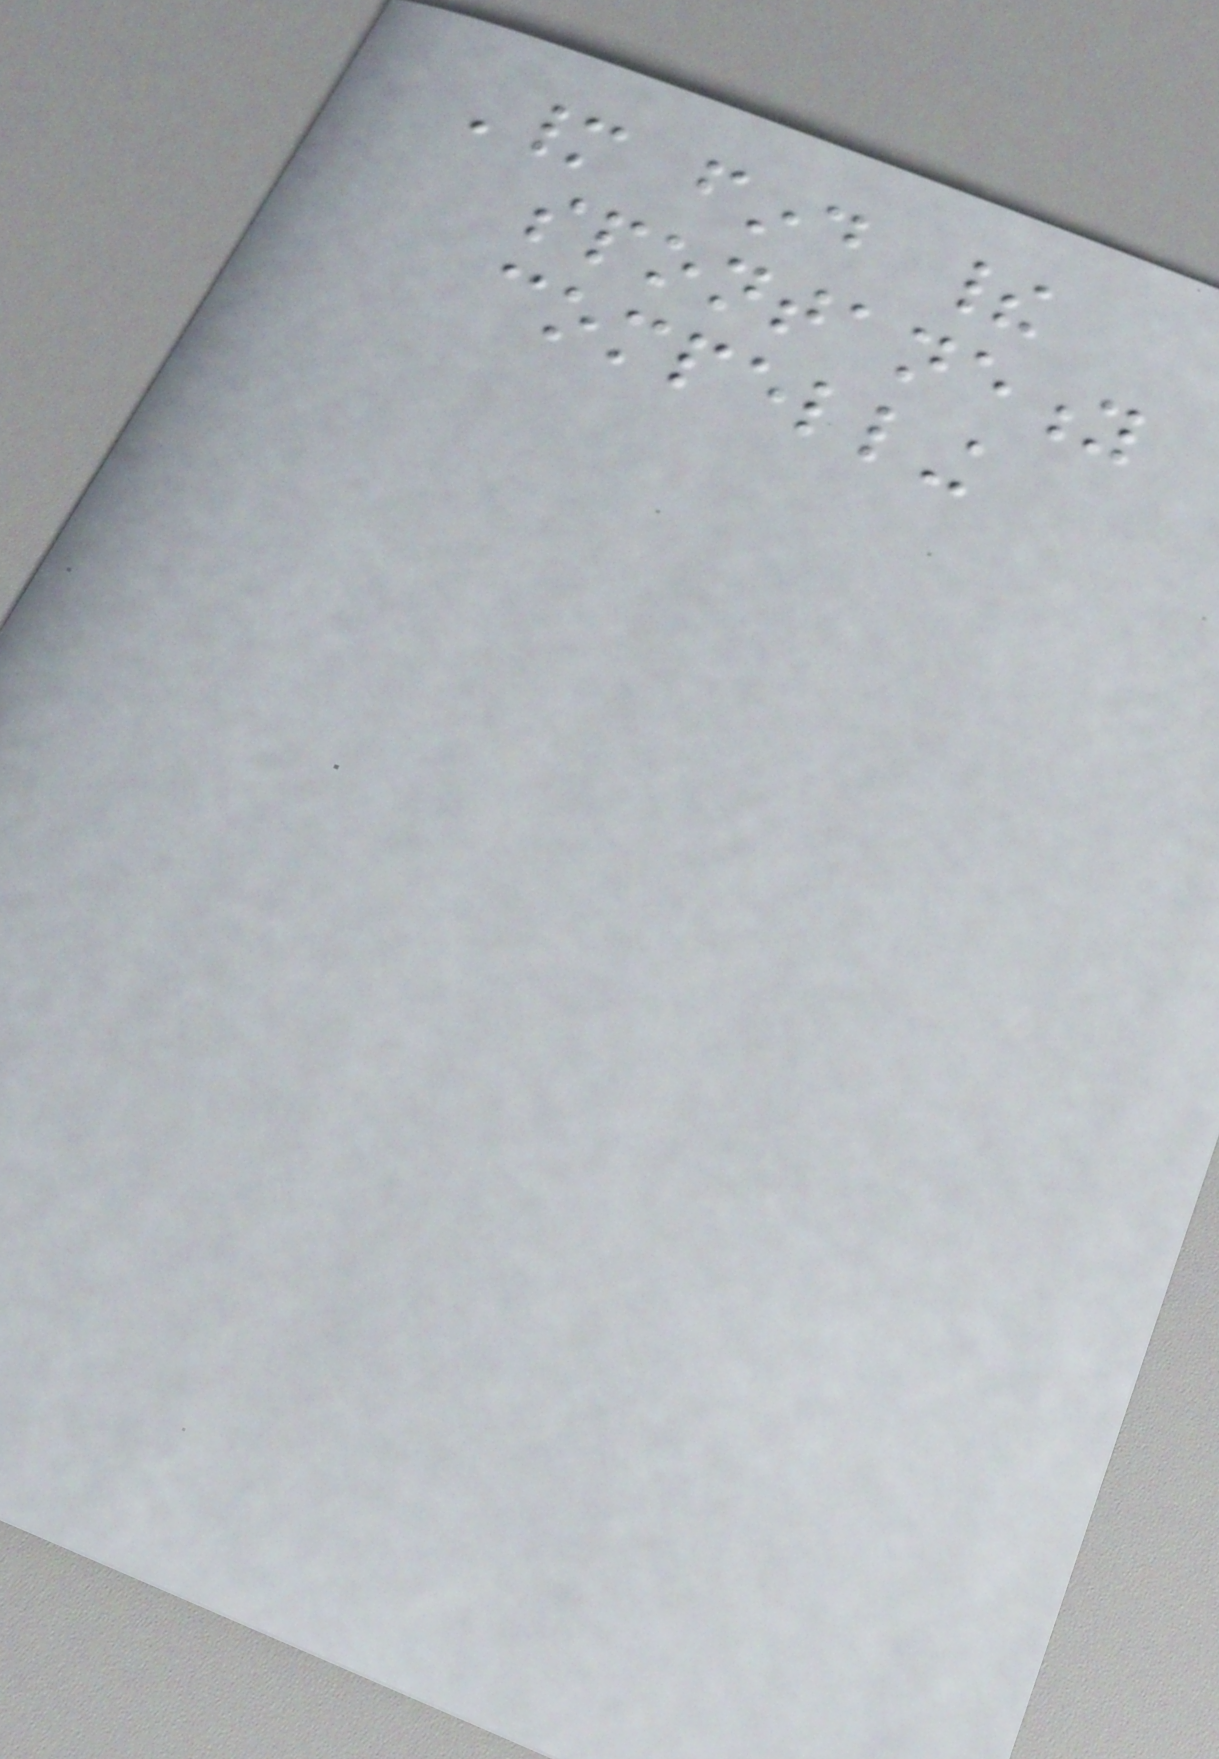Many find their
spontaneity
compelling
